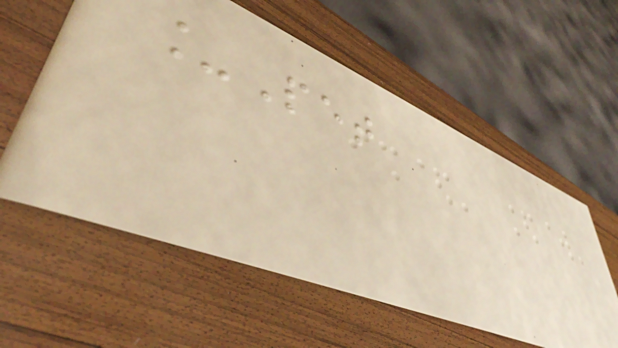_Pet
